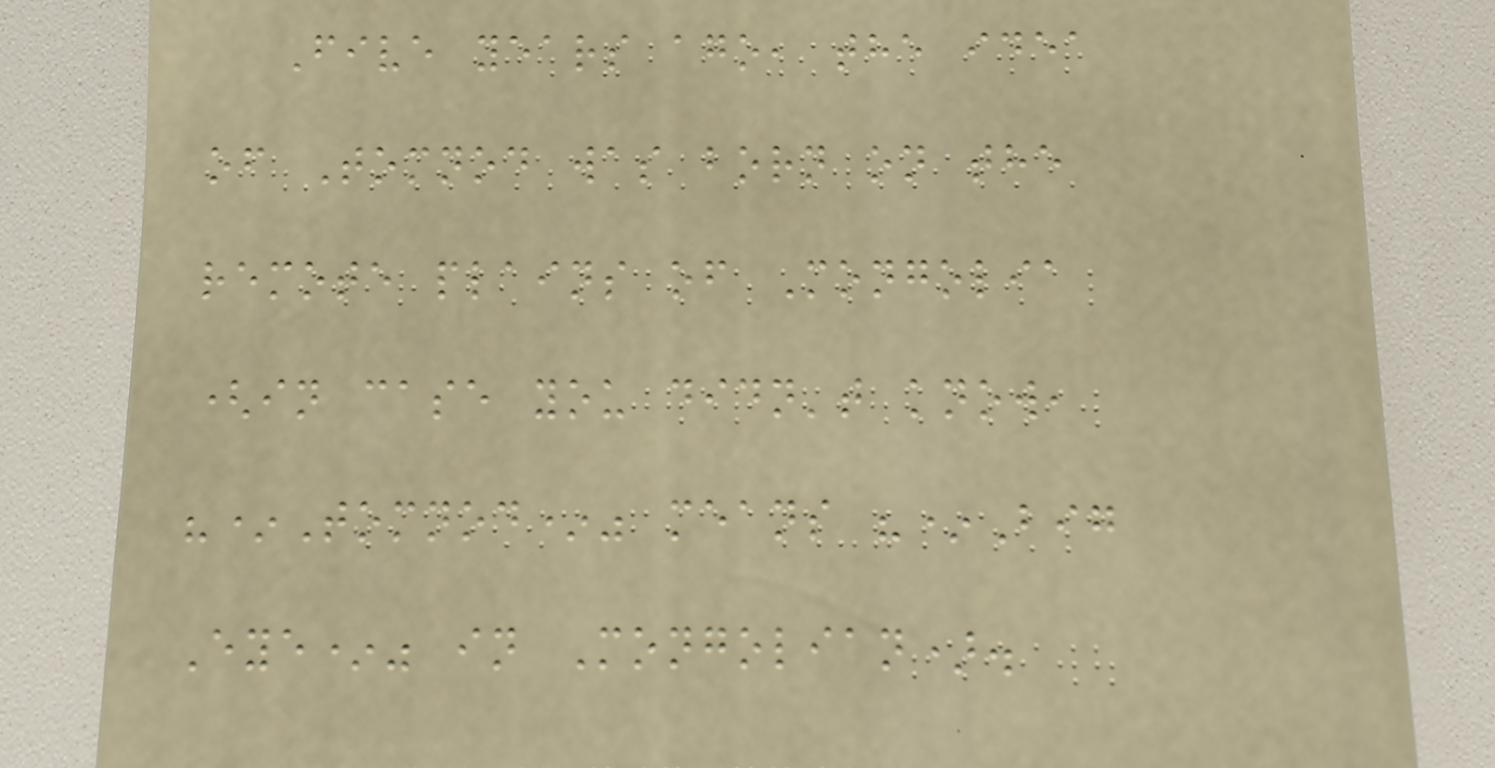Five years ago, the idea
of Tomnod was born on the
remote plains of Mongolia
(in case you didn't know,
"*Tomnod*" means "*Big
Eye*" in Mongolian).
